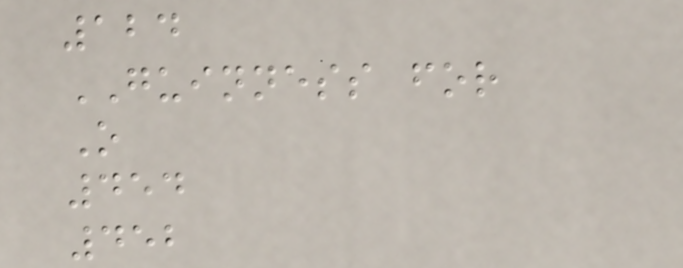124
GUINNESS for
O
454
452
